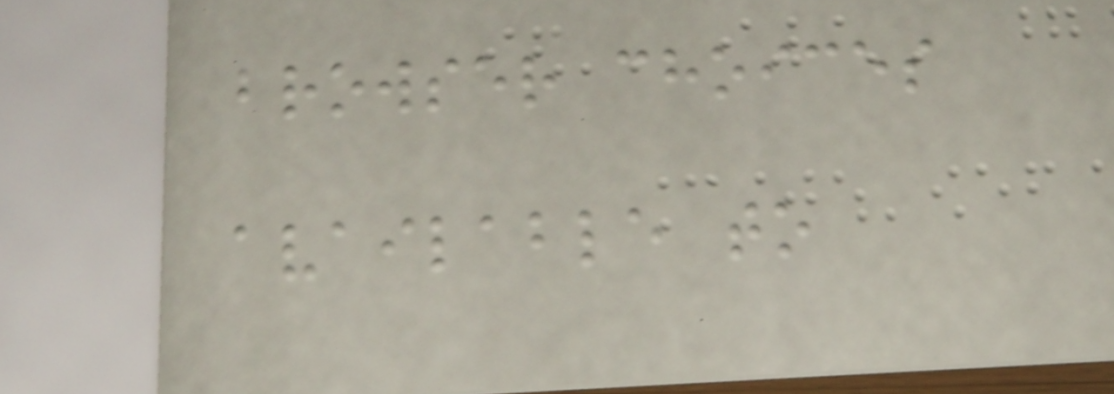browser choices
available to
